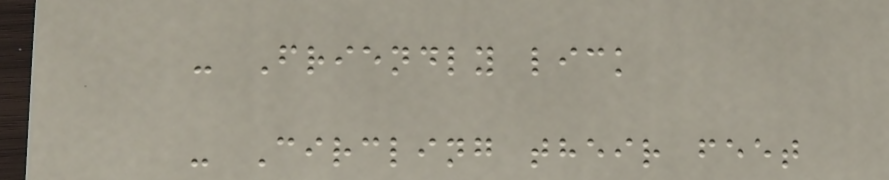- Friendly lick
- Circling their feet
